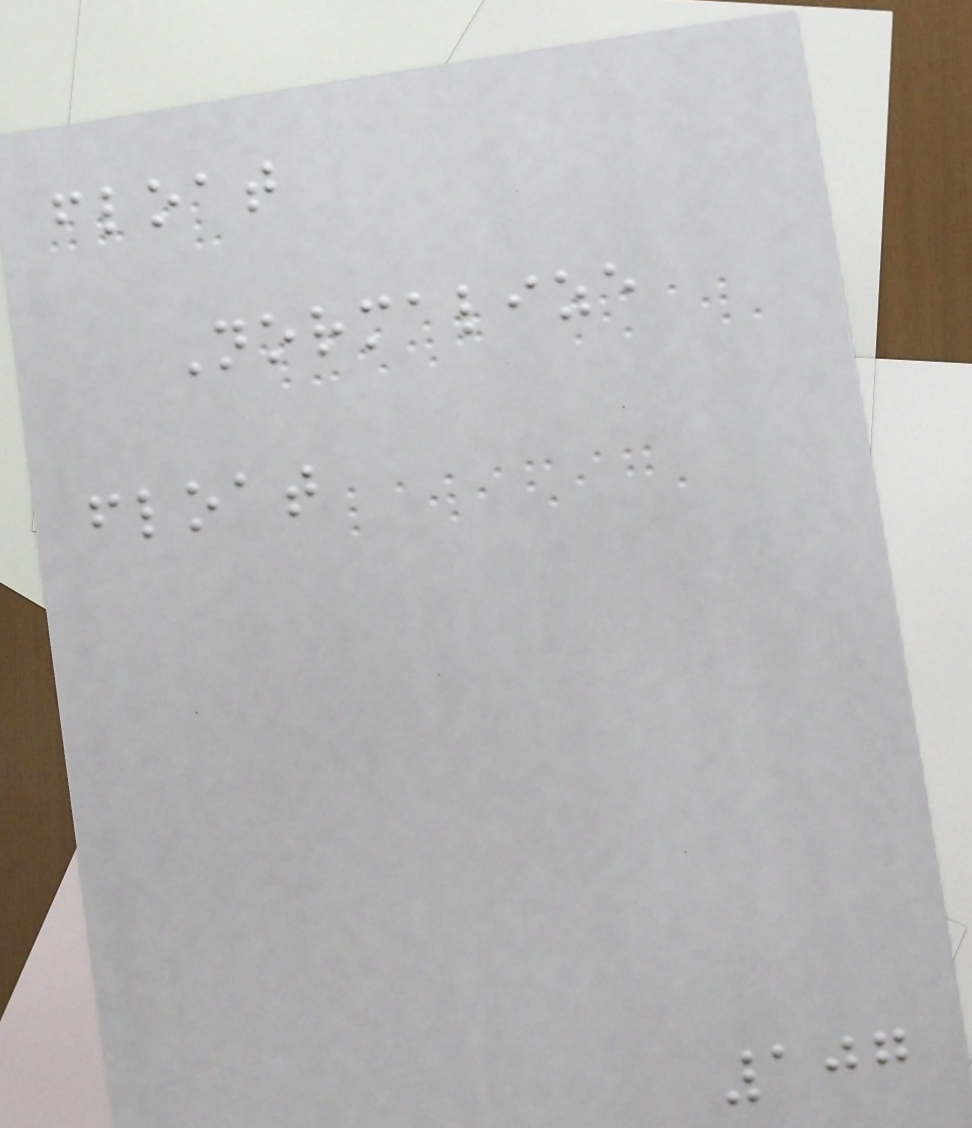float
Normalize
float
107
